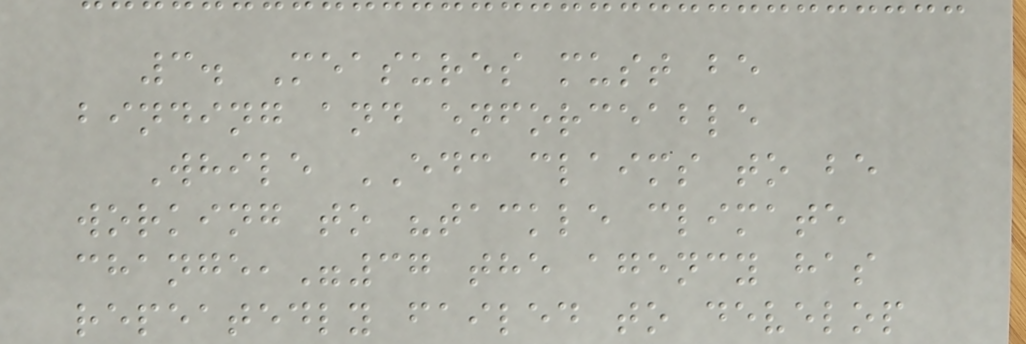3. Measures must be
binding and enforceable
While EDC claims to be
working to "tackle climate
change,"37 the agency has
repeatedly failed to develop
